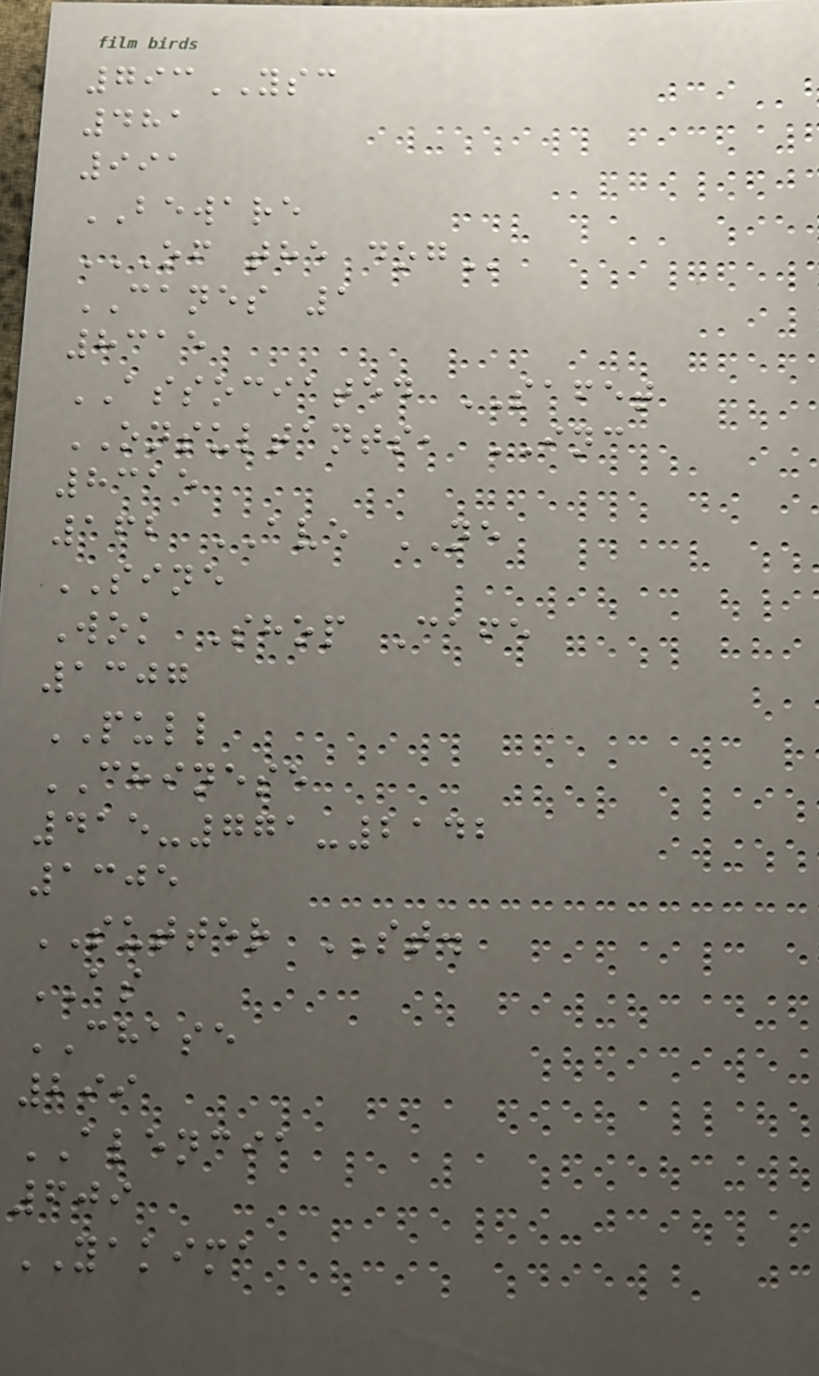793YSC
481
991
BEWARE
OF THE DOG
CANES 1
8315
ASSOCIATED SAFET
ONSULTANTS, INC
8315
162 AVE NE
SINE
Wok Shop Cafe
1307
PULL
CHINESE
415-771-2142
1305
SUTTER ST.
AS
CHASE
299
ALENCIA
609
YAKIMA
